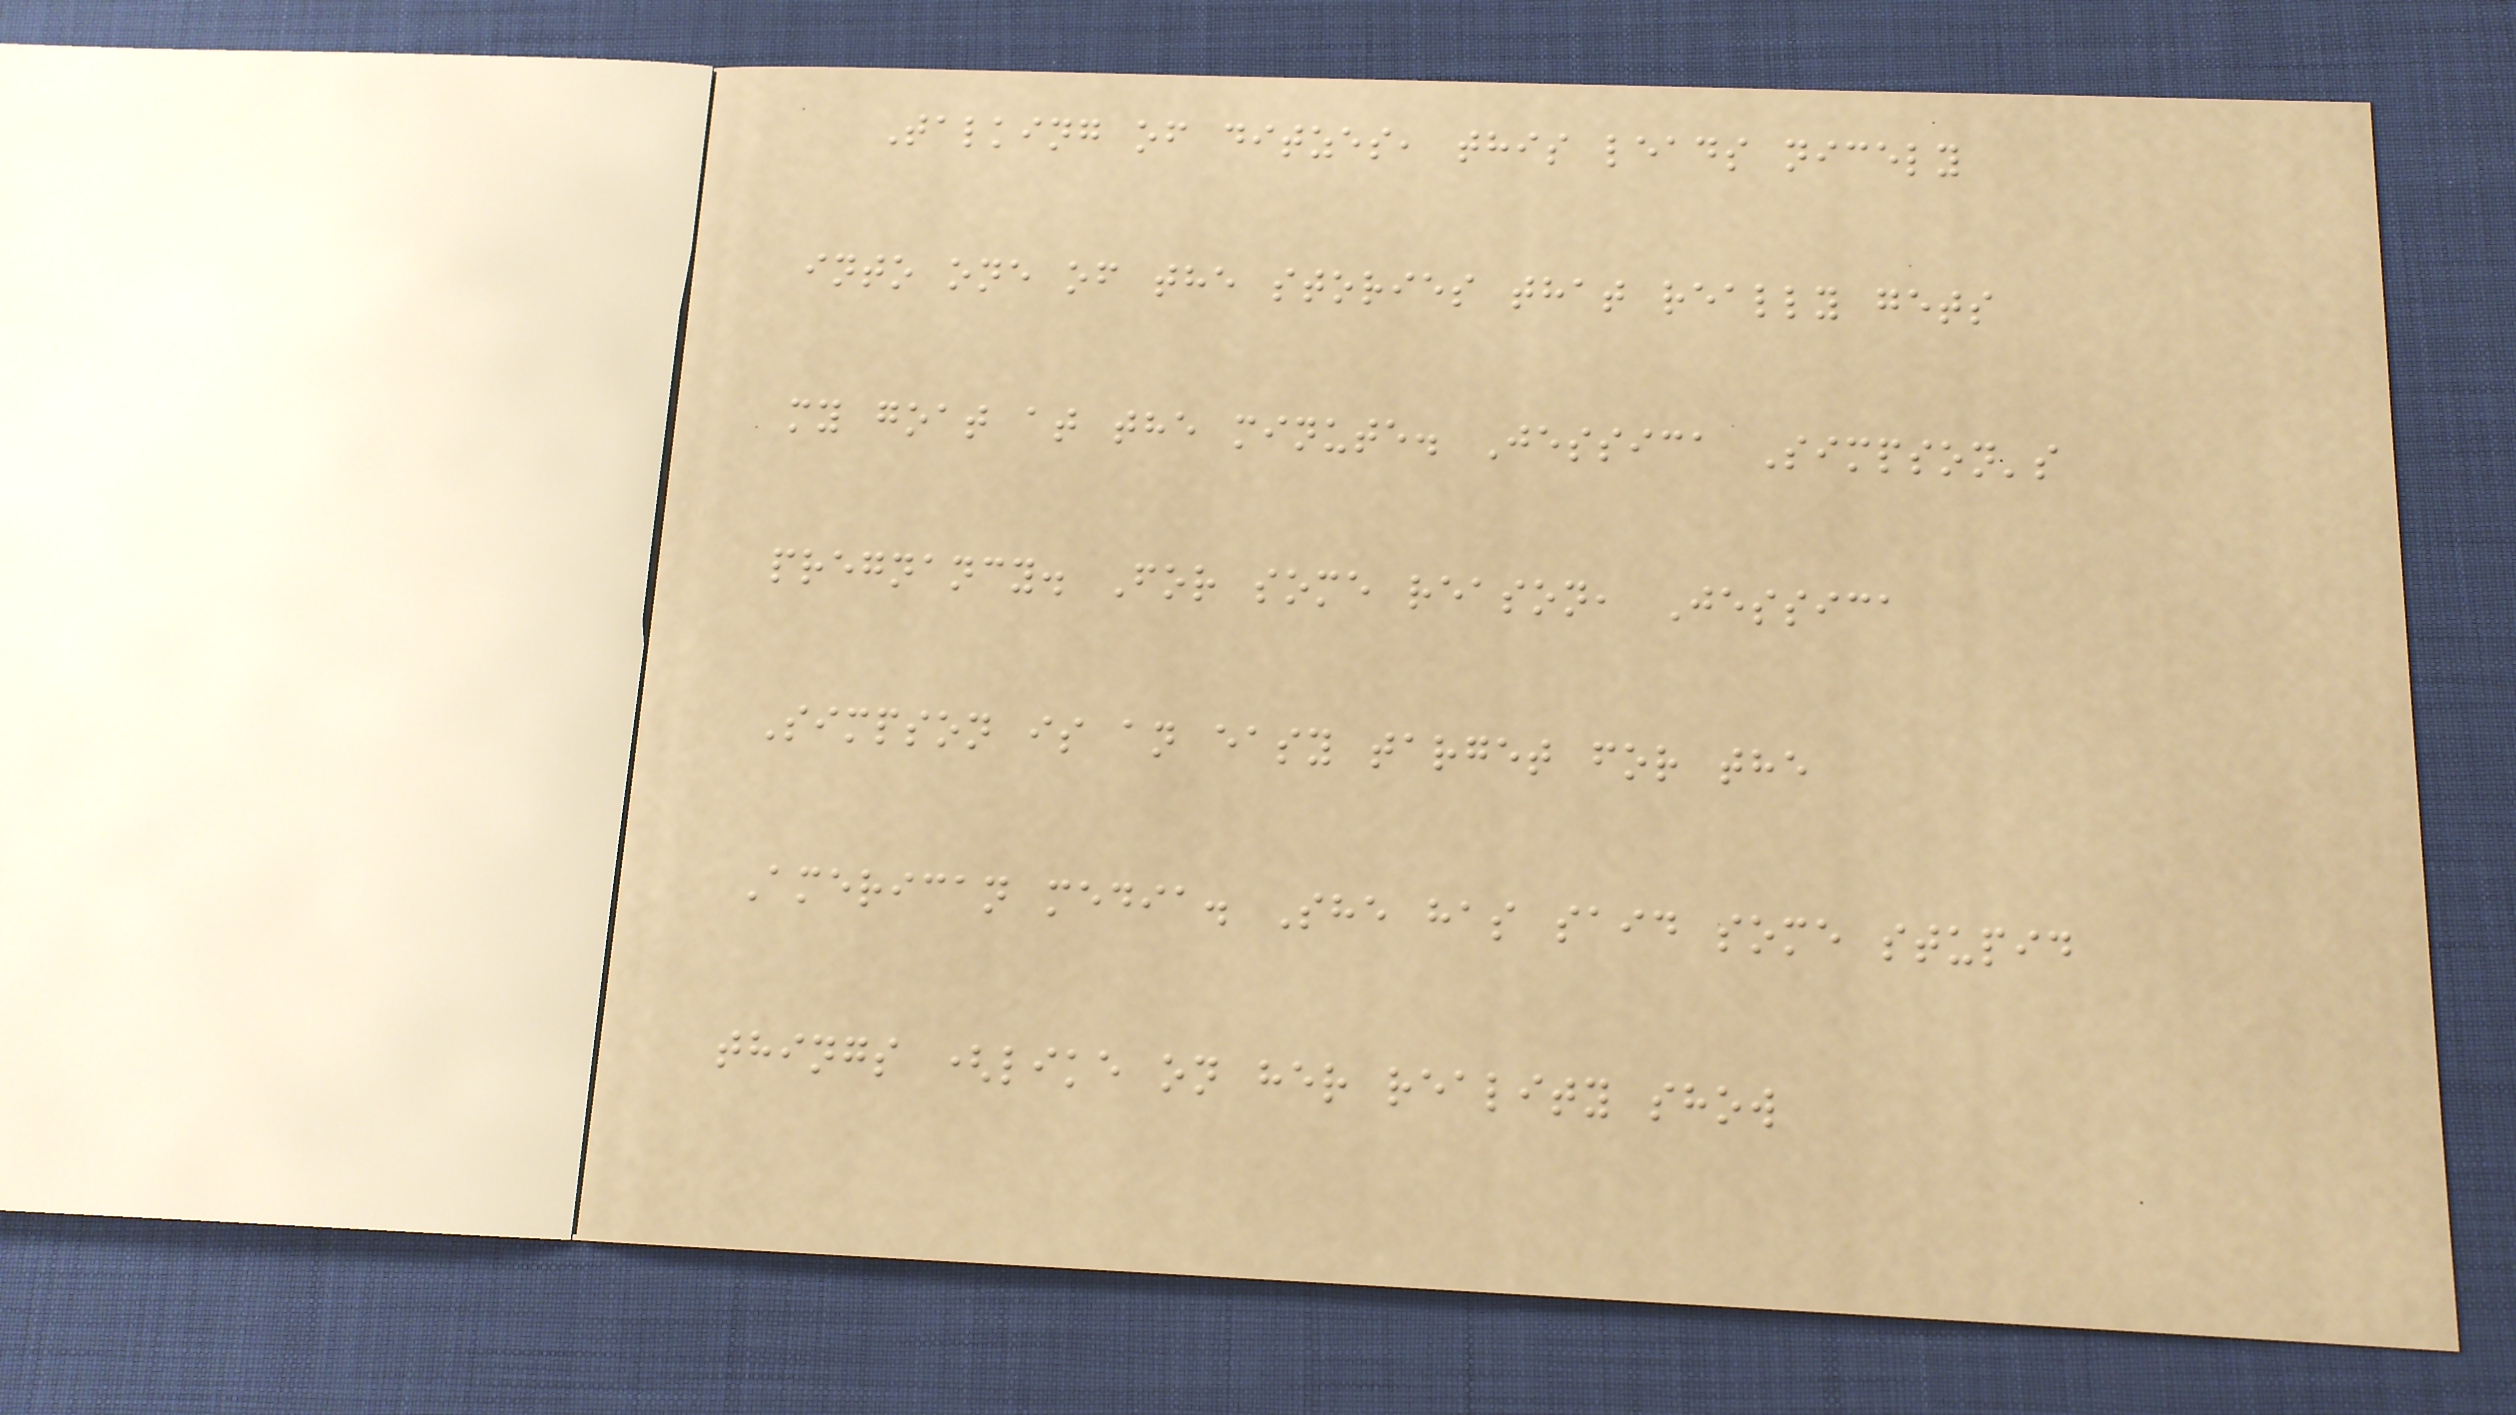Talking of ditzes, this leads nicely
into one of the stories that really gets
my goat at the minute. Jessica Simpson's
pregnancy. For some reason, Jessica
Simpson is an easy target for the
American media. She has said some stupid
things (like on her reality show
